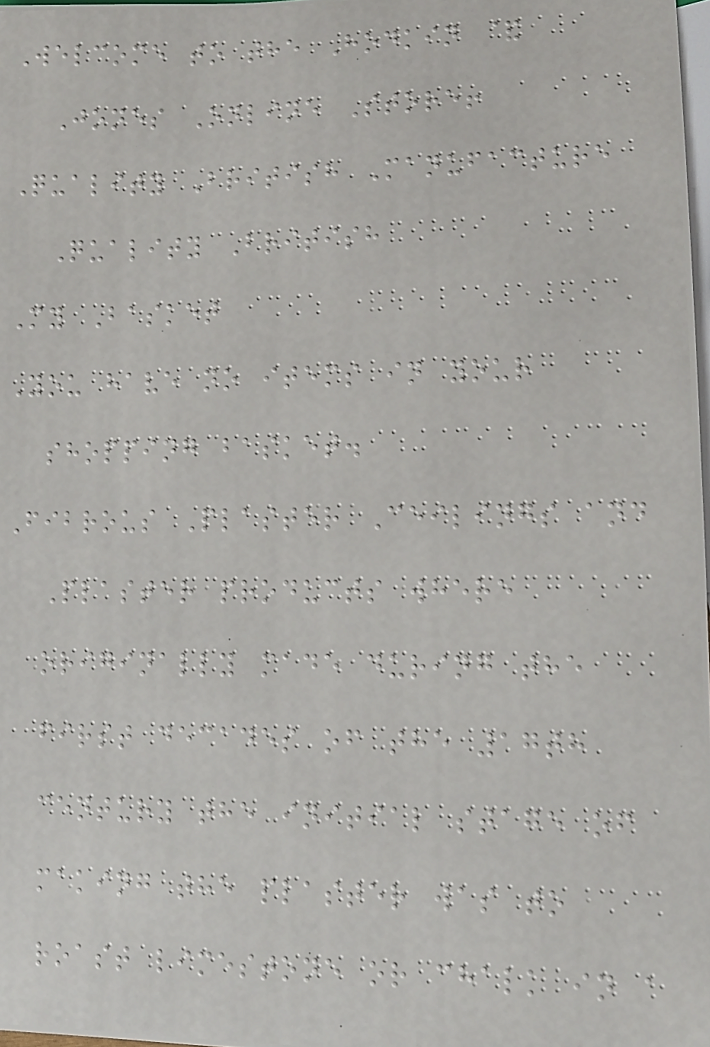Welcome to the Hodkin &
Jones Online Store!
Quality British Manufacture
Quality British
My Basket
You have no items in your
shopping basket.
Fibrous Plaster Ceilings and
Plaster products where
originally made during the
first decades of the 17th
century the initial stage of
making the plaster was to
roast limestone or chalk in a
